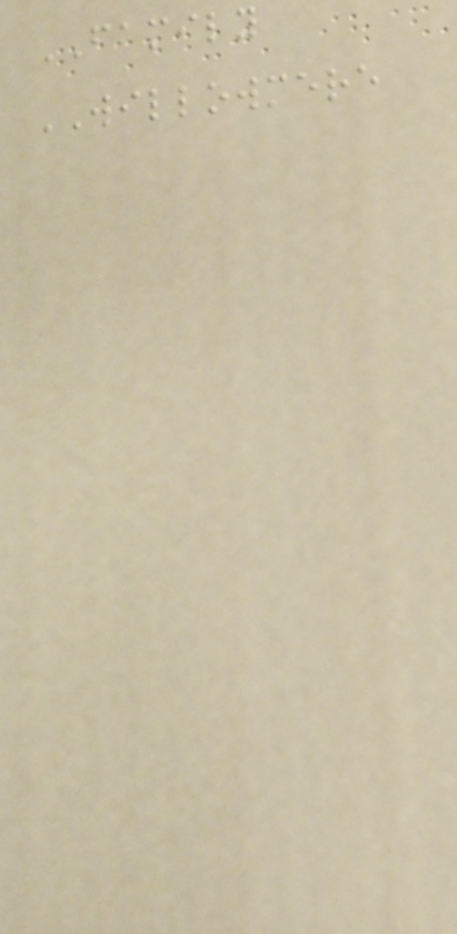FAMILY
WILLOWMERE
